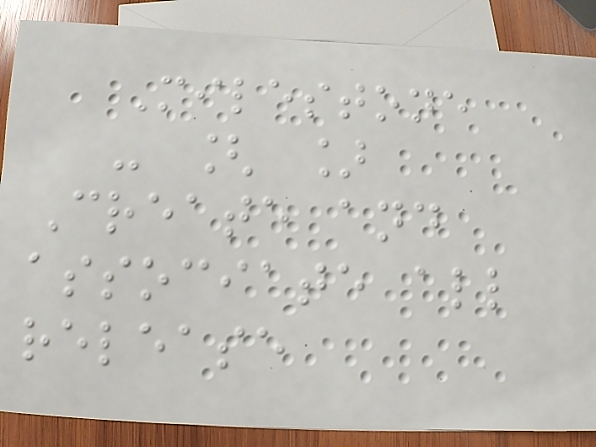Milestone
- [ ]
Create and
associate all
release
